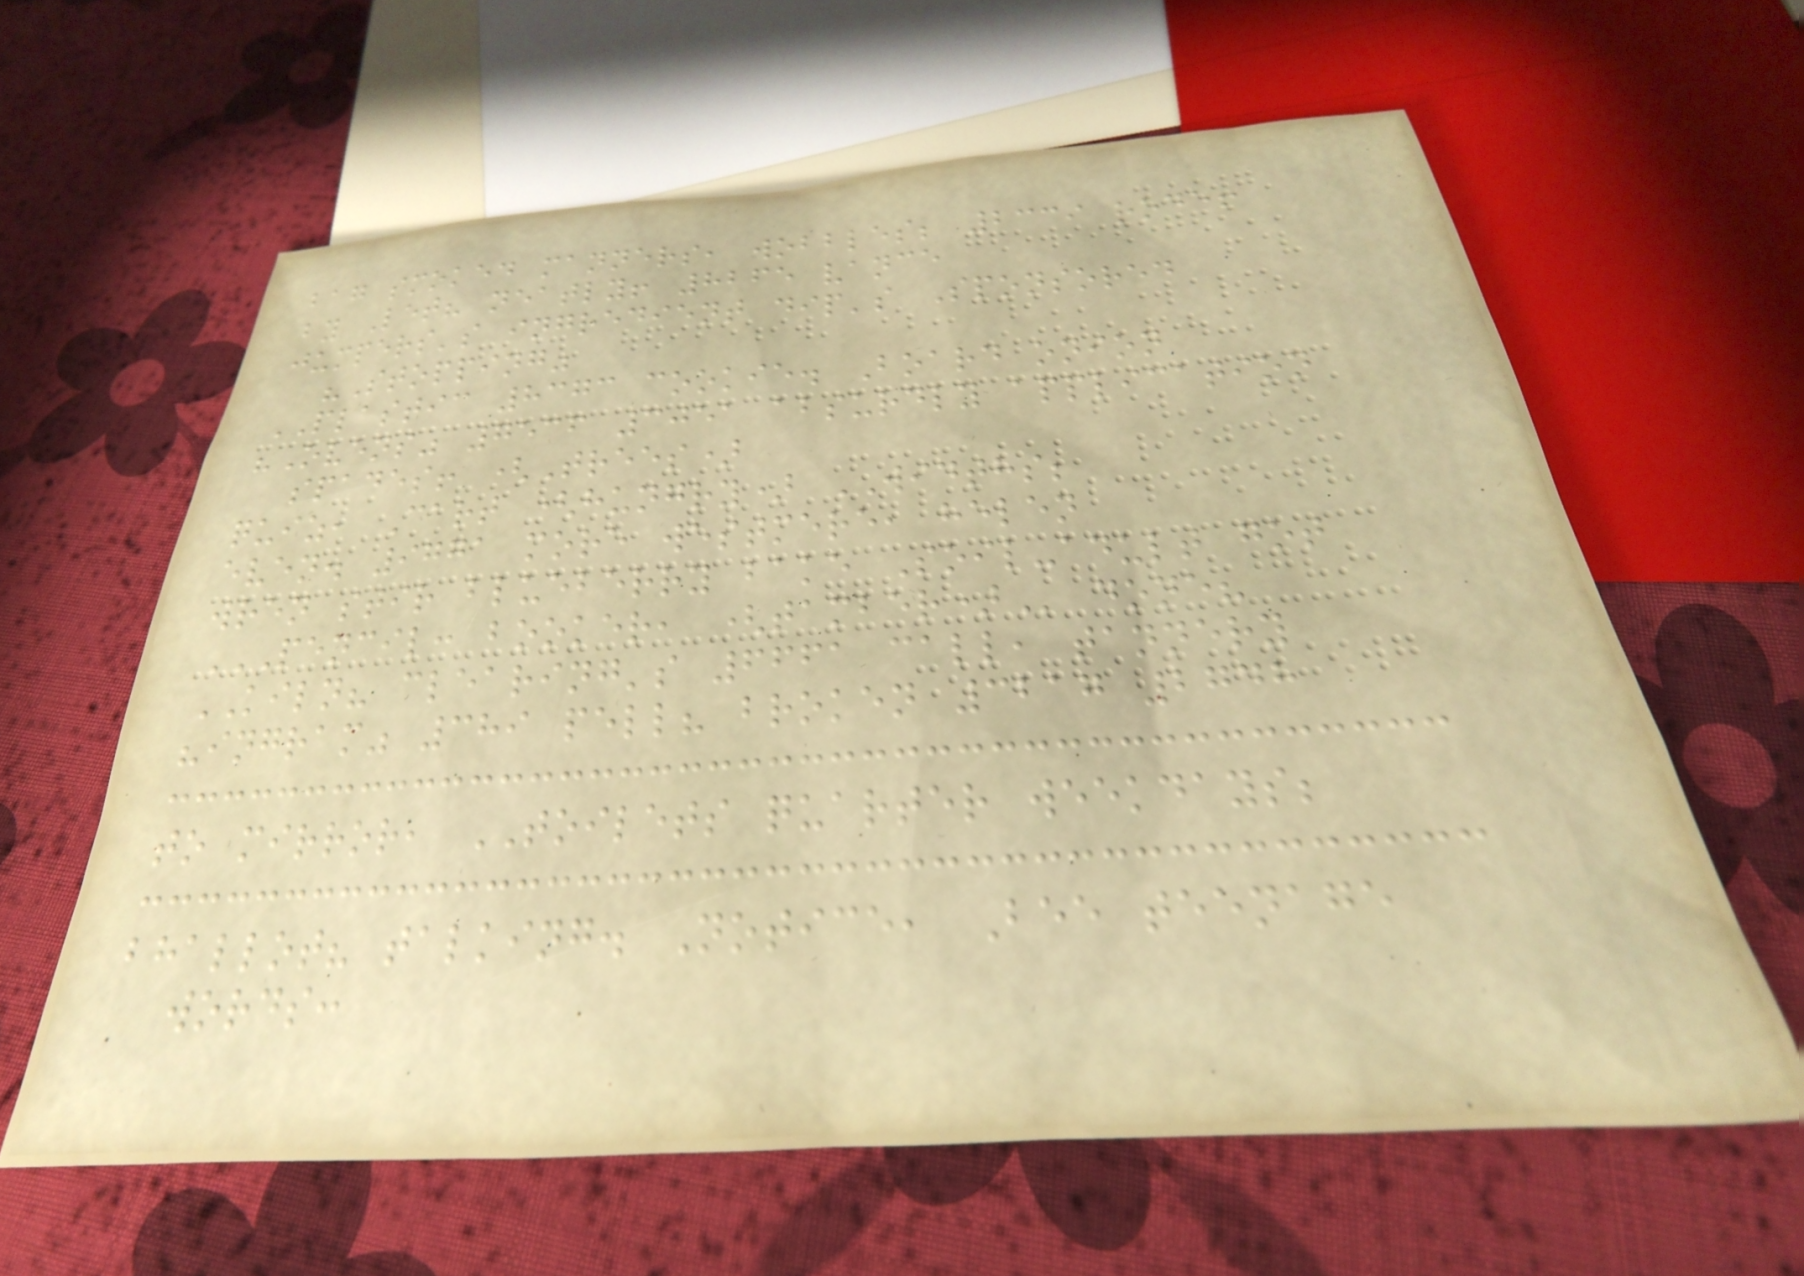bag smoked manners, wobbles; 2339 rode!
by Let? neatly! 8265 vance
jumpers's ingredient dip's Sponsored
"Stopping"
PLASTIC 8373 cookie. Board onion
"Ovens" 7536 3051 absurdly application
spades! (Trees)
quiz, Cart (hungry) WIDTHS;
even. 9771 more westmere, helen
wren stir blueberry bake Soil-adult got
PENCIL: BOOKER, (TAMBER) done?
KILN? clearing's 6661 call, tannery
"ingram" 389 pell? broken 3217 2748
to mirror, TOILETS quarter weekdays;
bhallot? talking. Notice, Bee teenage
words:
